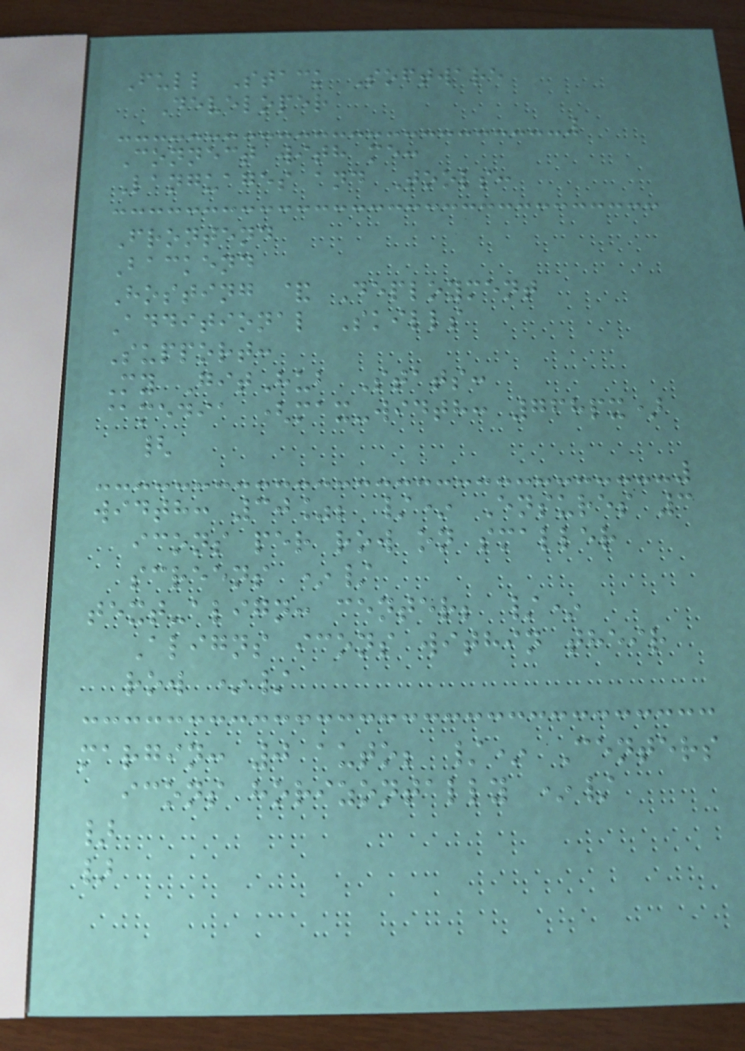Full Stack Software
Developer
Connect with me:
Languages and Tools:
Frontend
Backend
Hosting & Deployment
Additional Skills
Support:
My GitHub Stats:
@media (max-width: 768px)
{
width: 30%; /* Ensures 3
icons per row on smaller
screens */
text-align: center; /*
Aligns icons within their
row */
margin: 0 auto; /* Centers
icons horizontally */
}
}
